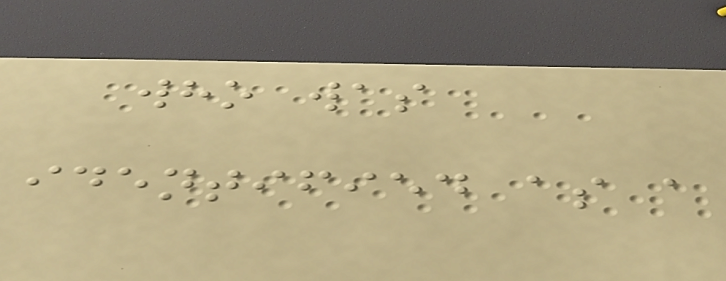who was
identified as a
